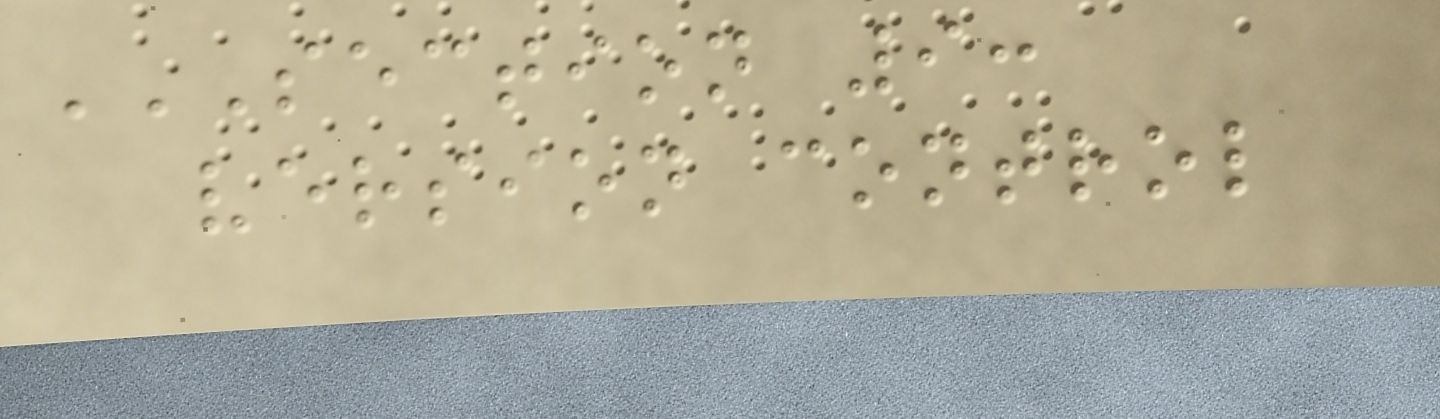SECTION 9:
VERSION CONTROL
